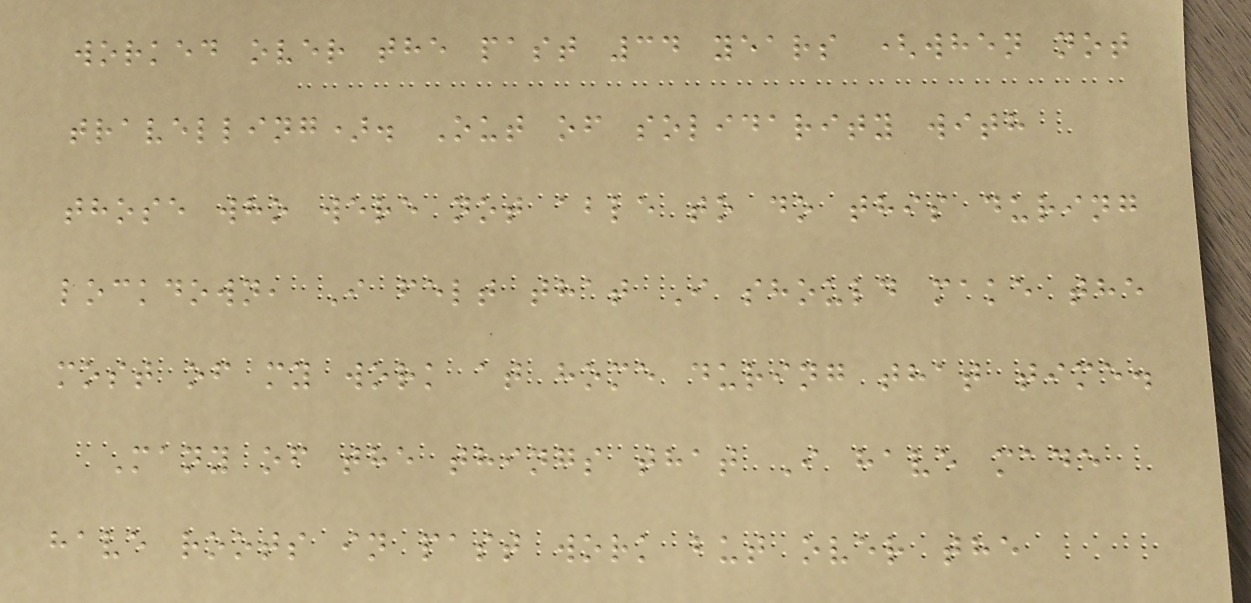worked over the past 34 years (when not
travelling). Out of solidarity with
those who were not able to do this during
lockdown, I felt that I should make the
most of my work at home during that time.
Many of the things that I have made
have roots in past work but over the
